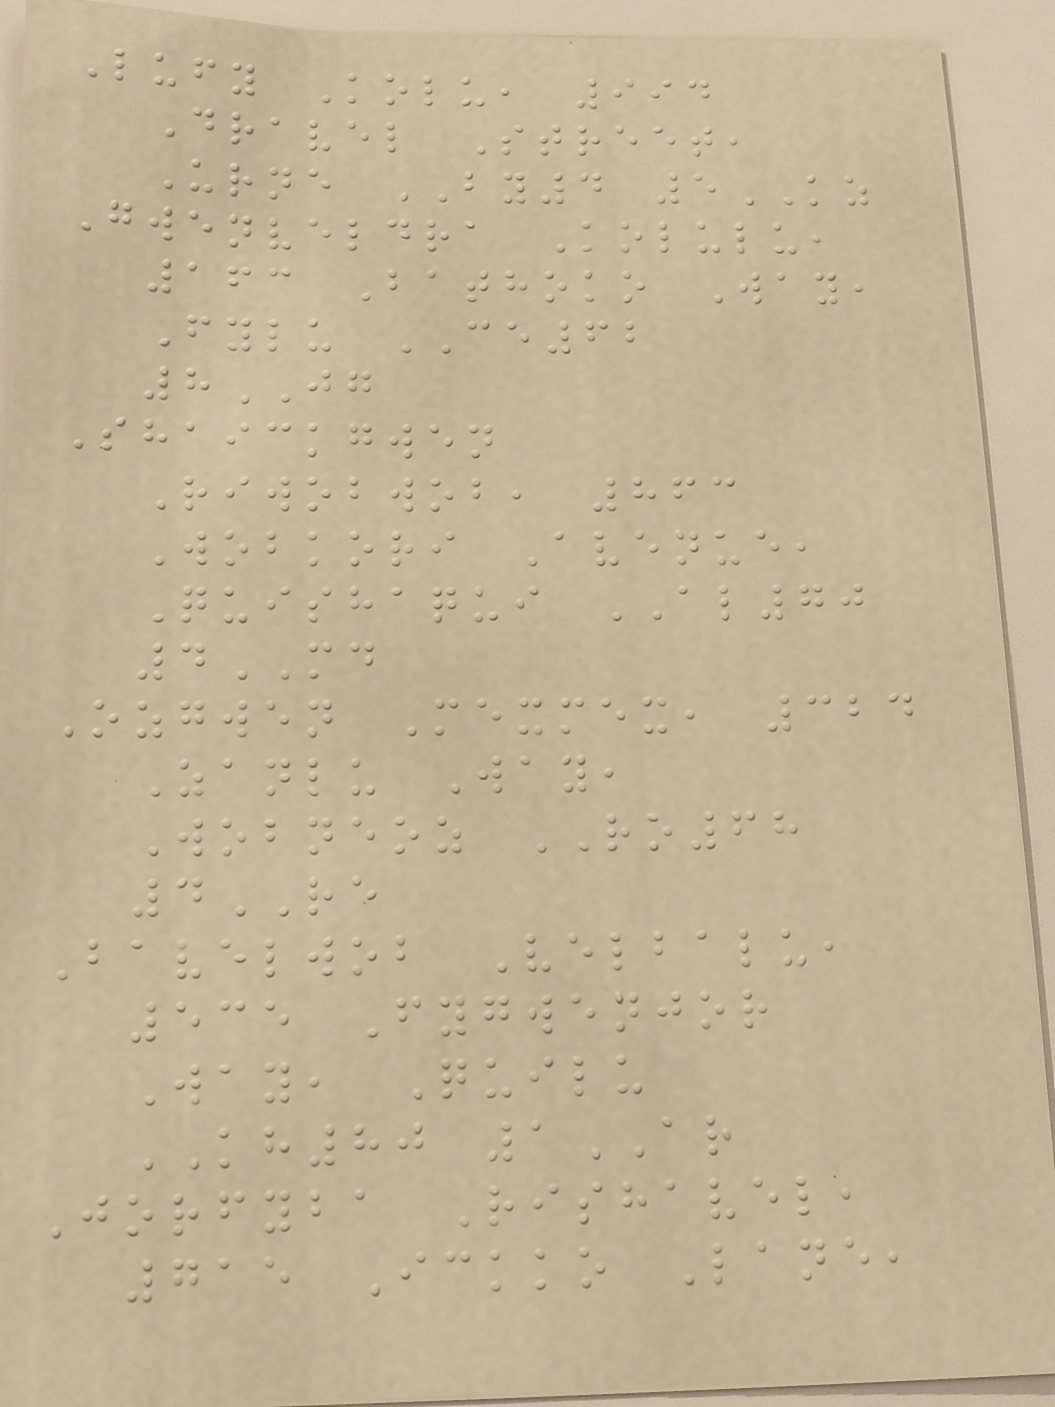Lufy Kolu, 994
Dravel Street,
Urne BY4 5KZ
Gwenveldra Kolulu,
163 Bathoko Way,
Fylu CE62
8JG
Shaickgwen
Riwobwob, 863
Wobkori Avenue,
Quishaqui AL70
4MD
Ozgwen Mexmex, 324
Zanlu Way,
Wobneoz RO68
4RE
Bavelwob Velbalu,
535 Fygwenjor
Way, Quilu
KH80 1AR
Jorfyba Rishavel,
715 Ickko Lane,
